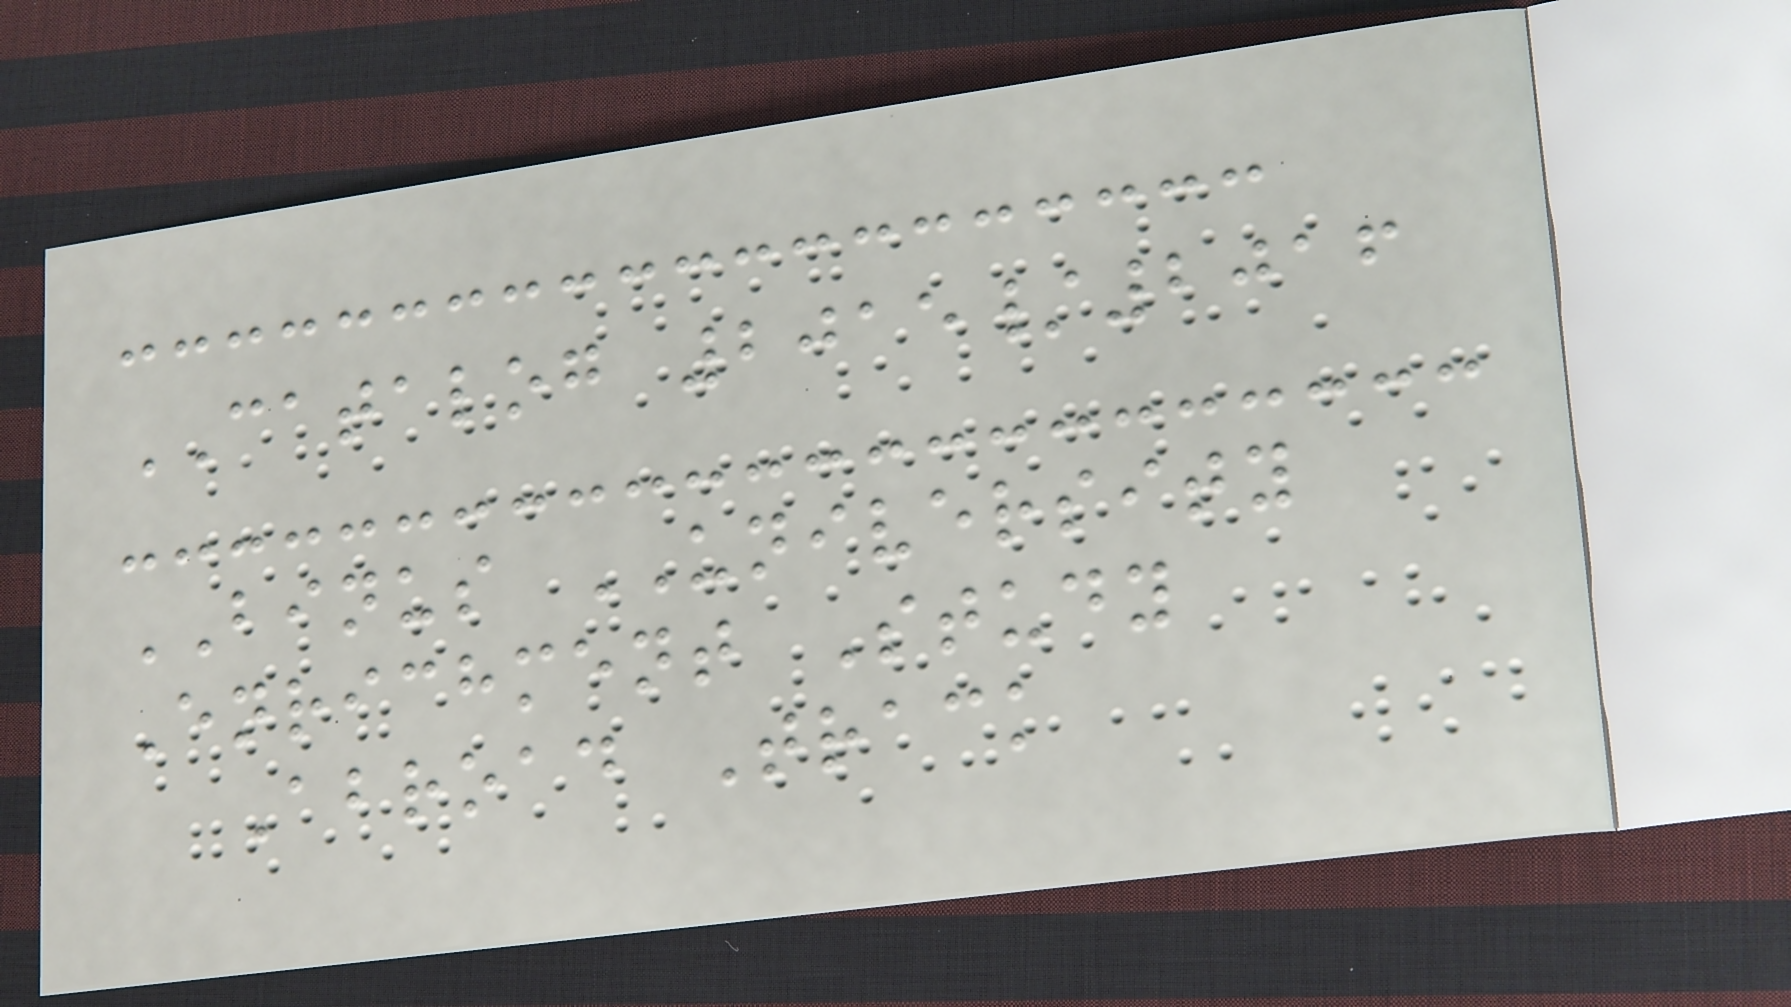CATALOG 2015/2016
BINUS UNIVERSITY
Enrichment Study
Abroad Track
